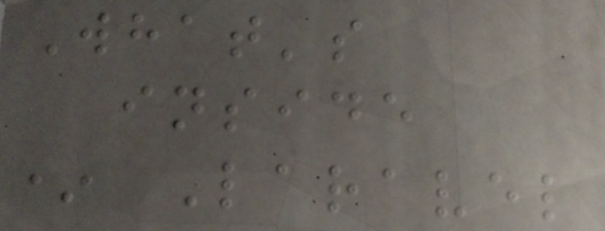What's
inside
* Laravel
